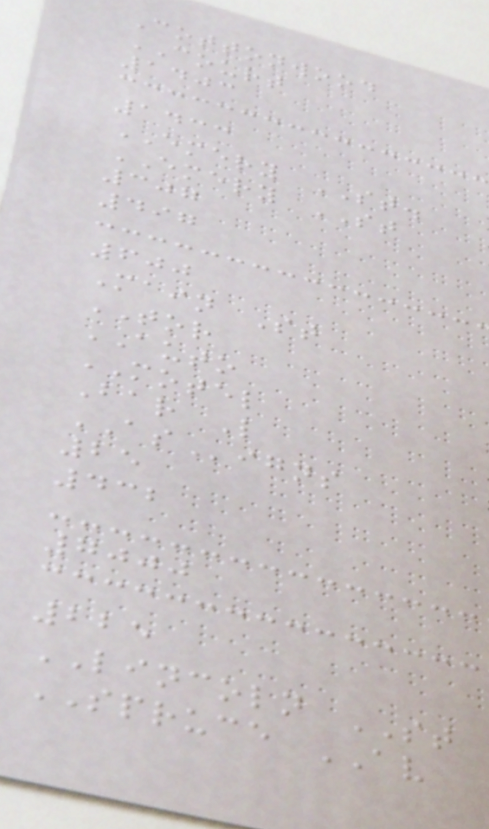Cottonwood
COURT
1403
1433
EMERY ST.
EMERY ST
307
497
600
Main St
TOR
AUTO
MOTEL
Bar L
ASigns
25
432
7000
225
LINCOLN ST
SPRUCE AV
